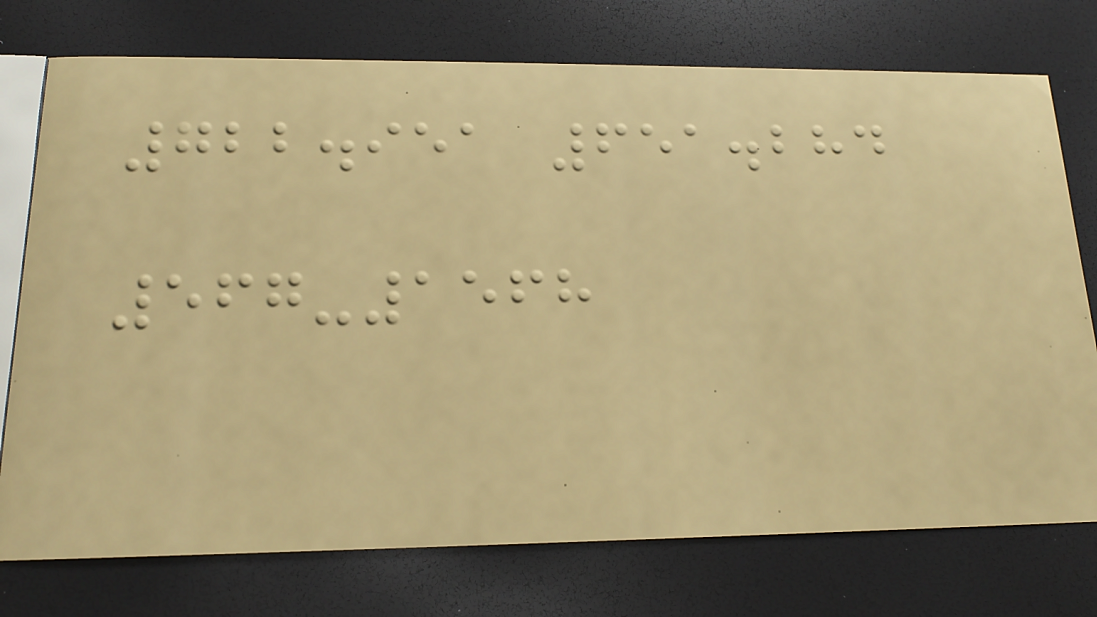722.951 651.284
567-1568
